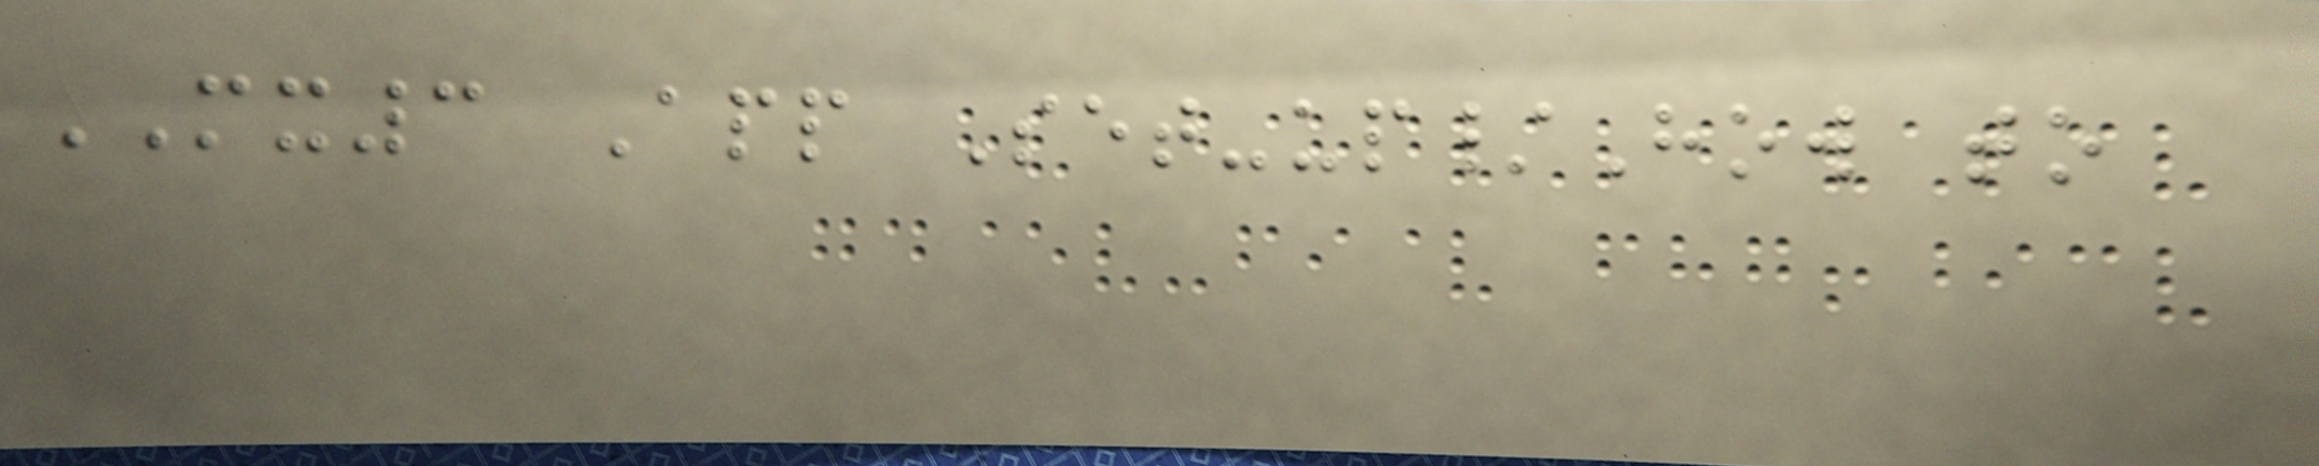MX3 App Set-up/How to
